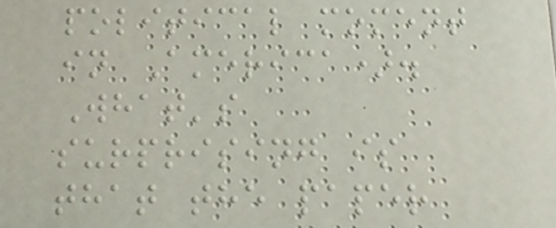political moment
in America).
What's
surprising is
that the paper
